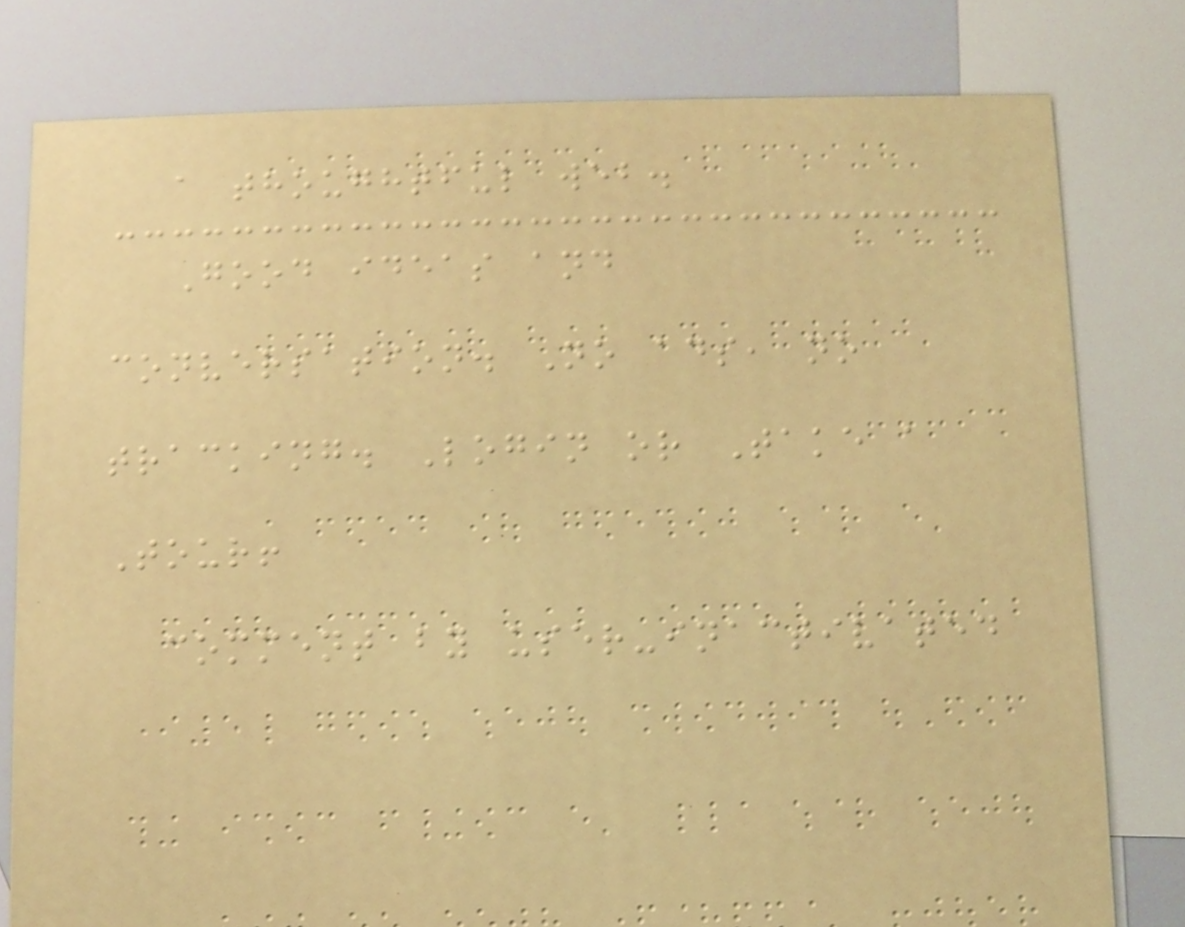a thoughtful web.
Good ideas and
conversation. No ads, no
tracking. Login or Take a
Tour!
comment by user-inactivated
